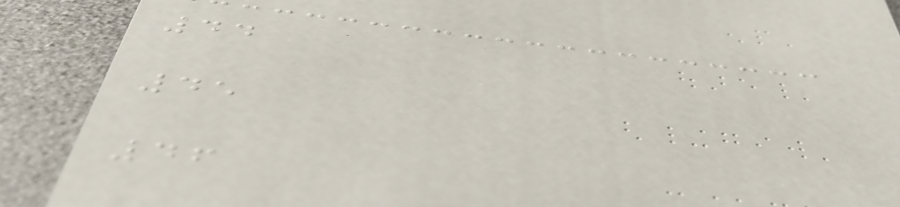44
45
46
